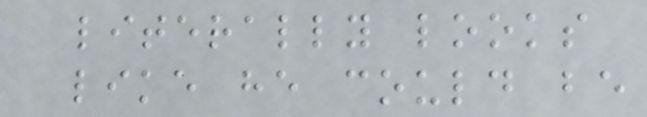literally looks
like he could be
